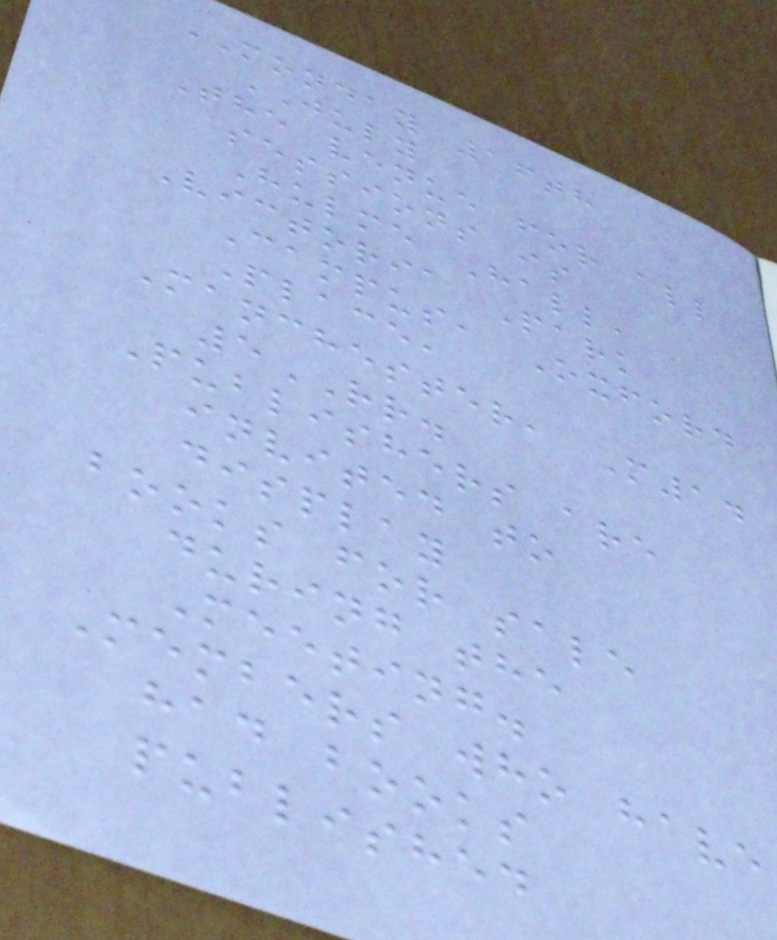MONDAY 16th
JULY
The venue for all
sessions is
Hulme Hall,
Victoria Park
Campus, Oxford
Place,
Manchester, M14
5RR.
Publishers are
invited to
display
books for sale
during the
Meeting.
Members who have
had books
published
